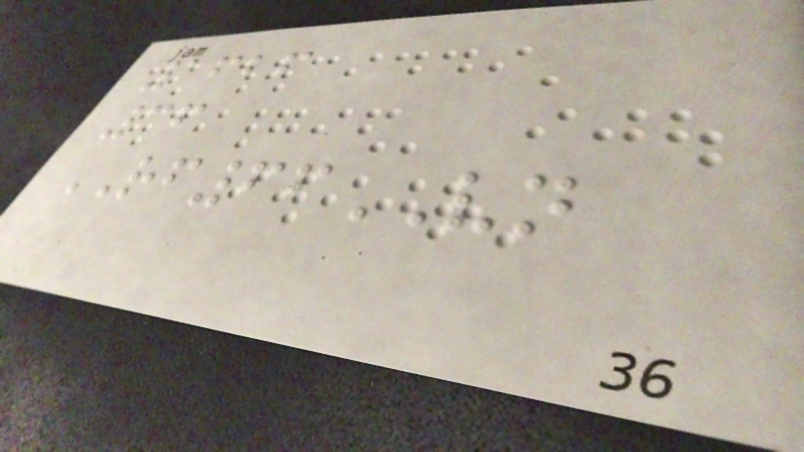1626
36
RF66VN
